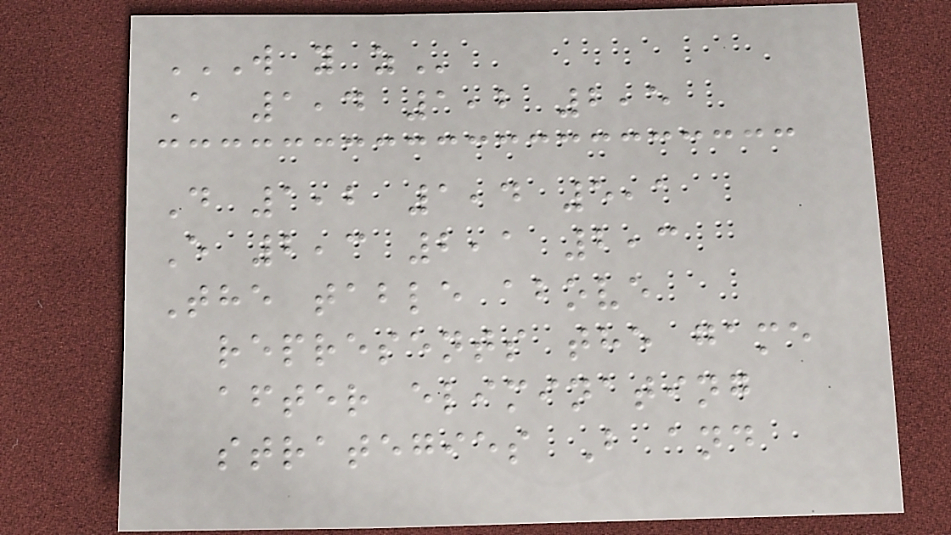W Y Z
A 1,4 1,2 2,5
D 1,2 1,4 5,1
E 2,3 2,1 2,3
The table above
represents the game
after eliminating
strategies B and
